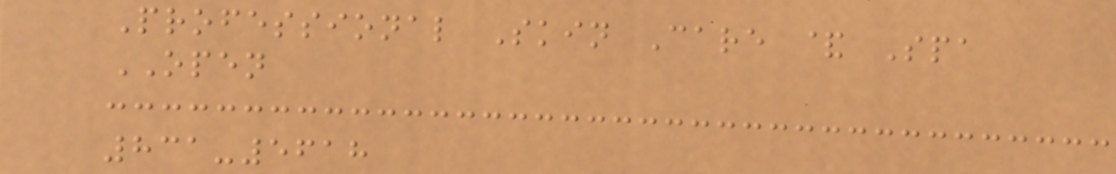Professional Skin Care & Spa
OPEN
831-5618
